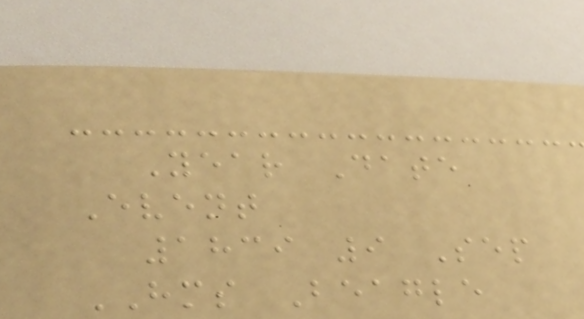Year Date
Event
1839 9 Sep
HMS Beagle
